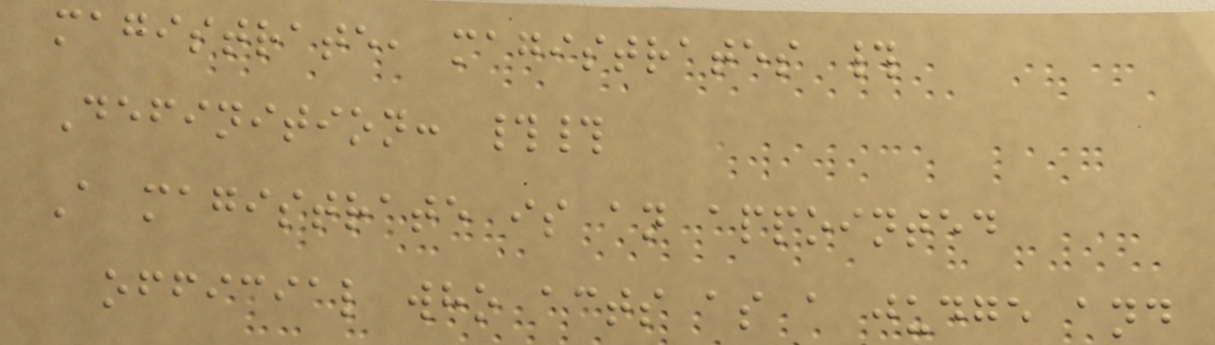magistrate, magistrates #
Definition: ##
A magistrate is an appointed
official who acts as a judge and
